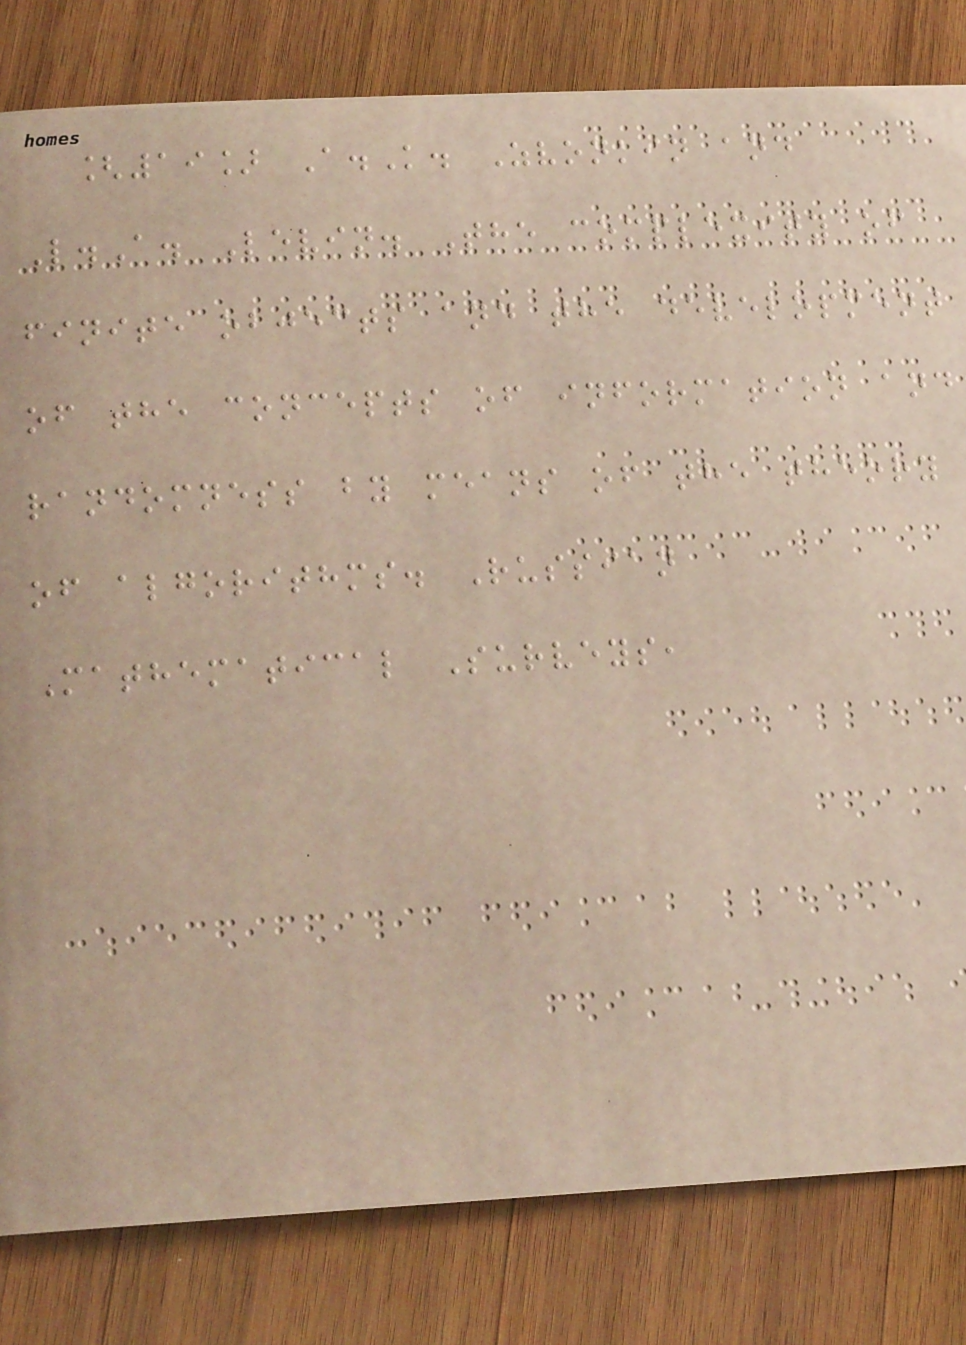[19] A.K. Zvonkin and
L.A. Levin. The complexity of
finite objects and the development
of the concepts of information and
randomness by means of the theory
of algorithms. Russian
Mathematical Surveys,
